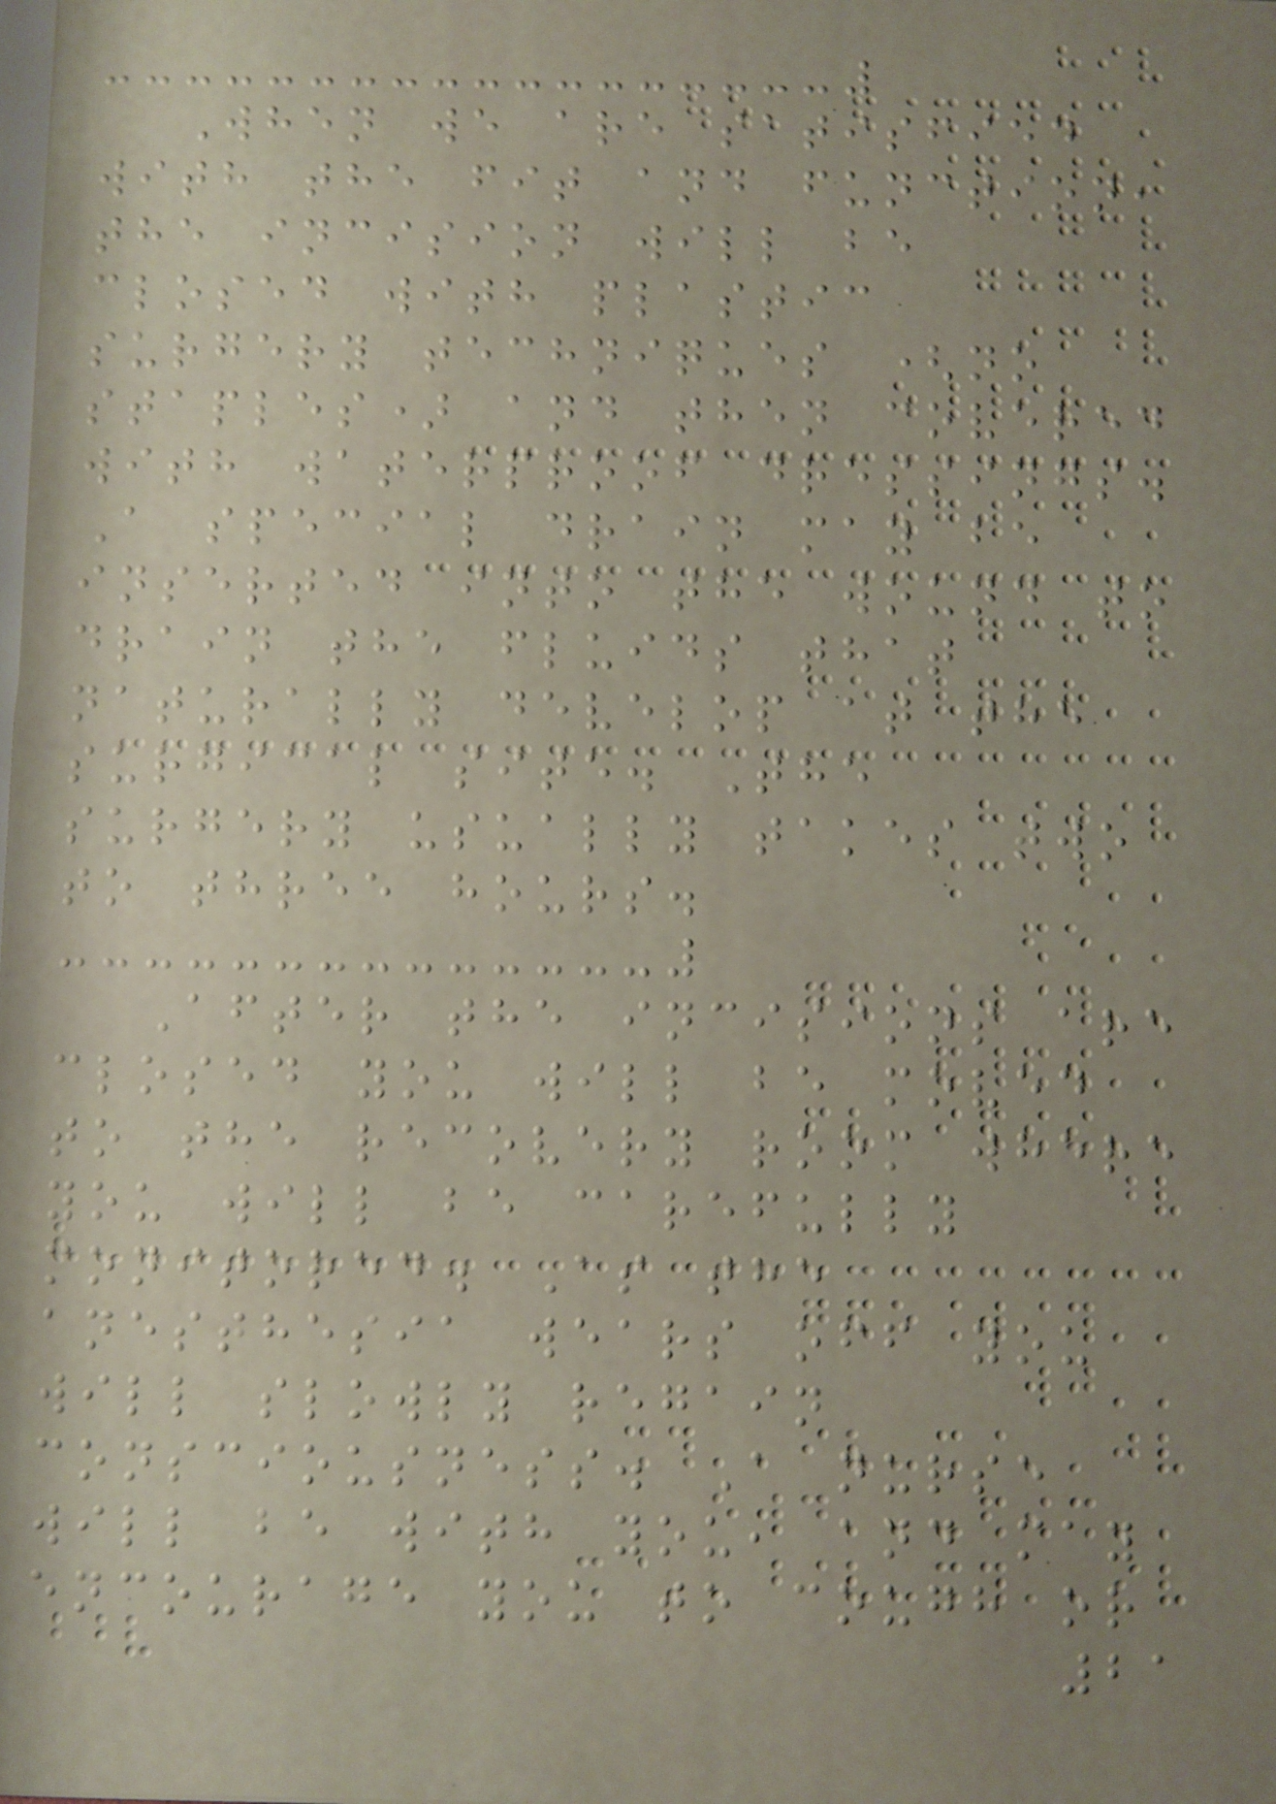When we are satisfied
with the fit and function,
the incision will be
closed with plastic
surgery techniques (no
staples) and then covered
with waterproof dressings.
A special drain may be
inserted into the wound to
drain the fluids that
naturally develop at the
surgical site. The
surgery usually takes two
to three hours.
After the incisions are
closed you will be moved
to the recovery room where
you will be carefully
monitored. As the
anesthesia wears off you
will slowly regain
consciousness. A nurse
will be with you, and may
encourage you to cough or
21
